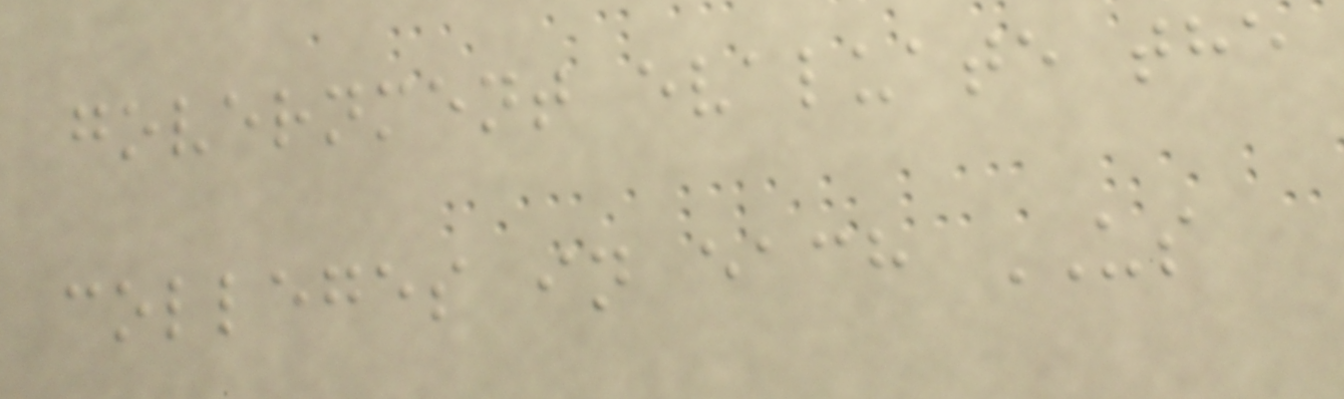government evaluate the
colleges in each US
